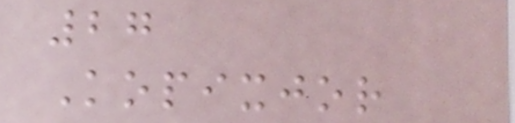27
Kopixjor
